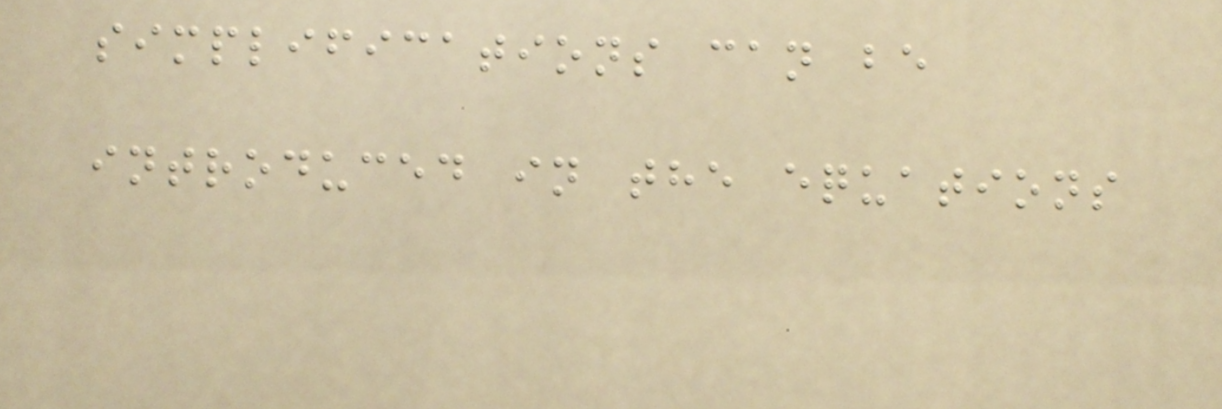simplifications can be
introduced in the equations
